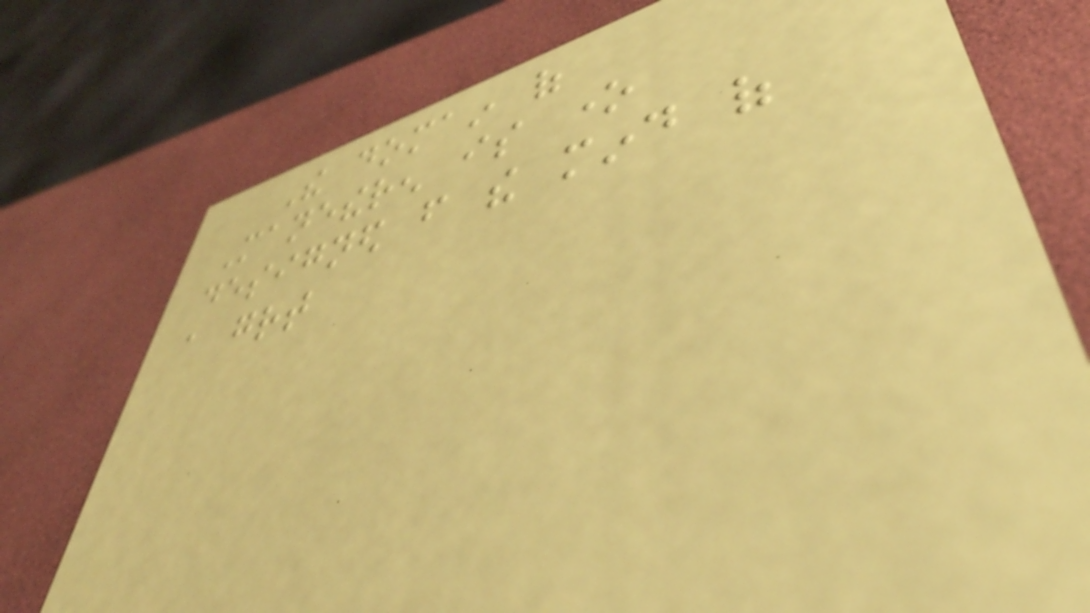The domain of
Manetheren is one
designed from the mind of
a great
